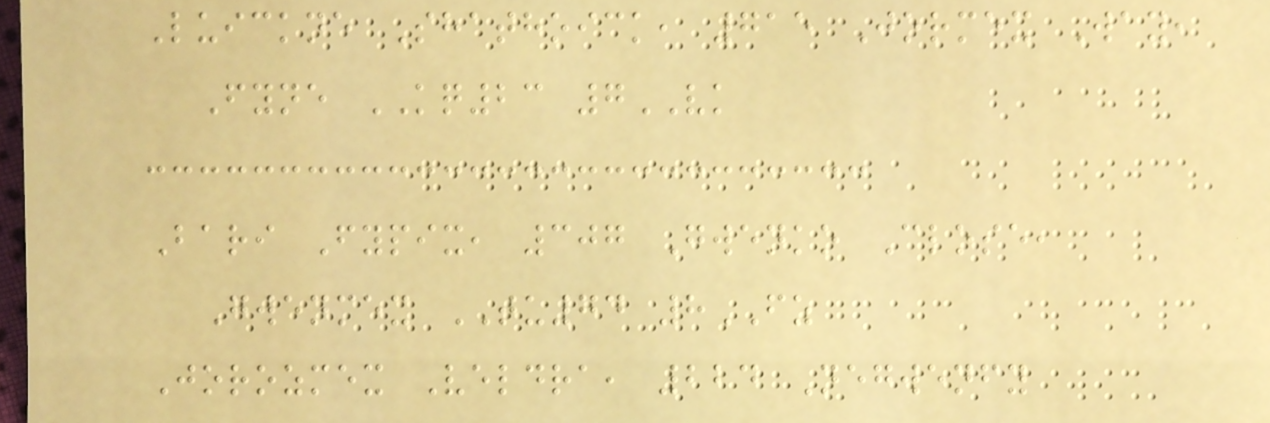Luickne Shathoick, 715 Jormex Way,
Fyne KQ23 7VK
Bari Fypix, 307 Gwenko Close,
Gwenmex TU74 8FZ
Jorozmex Veldra, 224 Negwenfy
